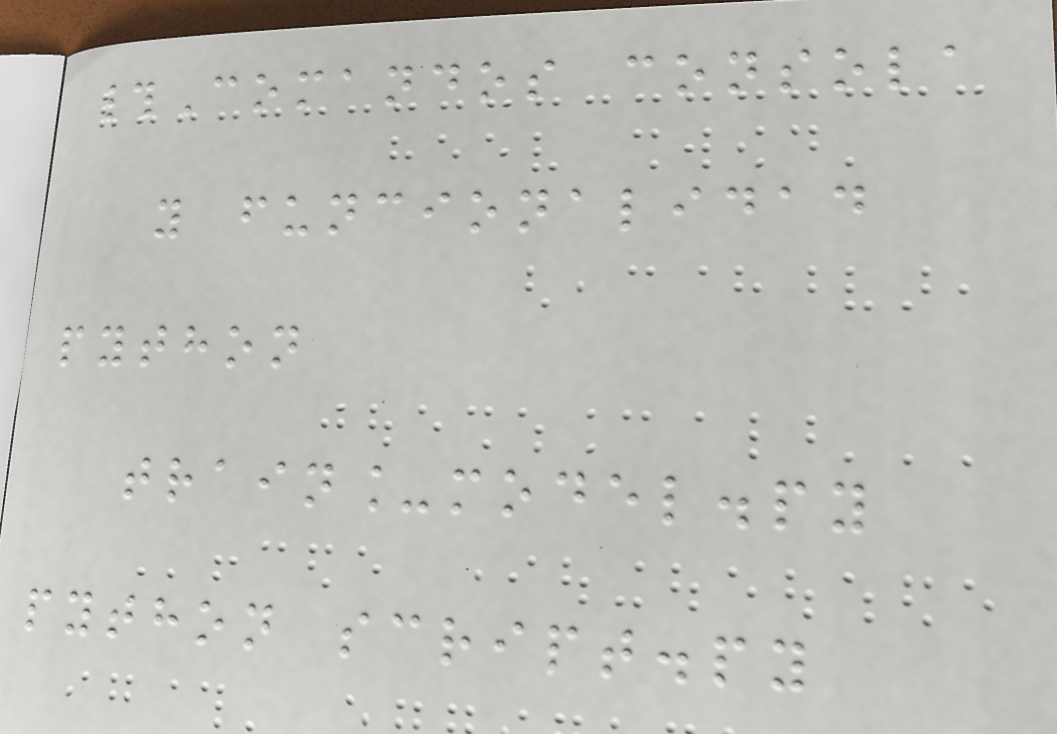#Comandos consola
y funcionalidad
python
train_model.py
python script.py
